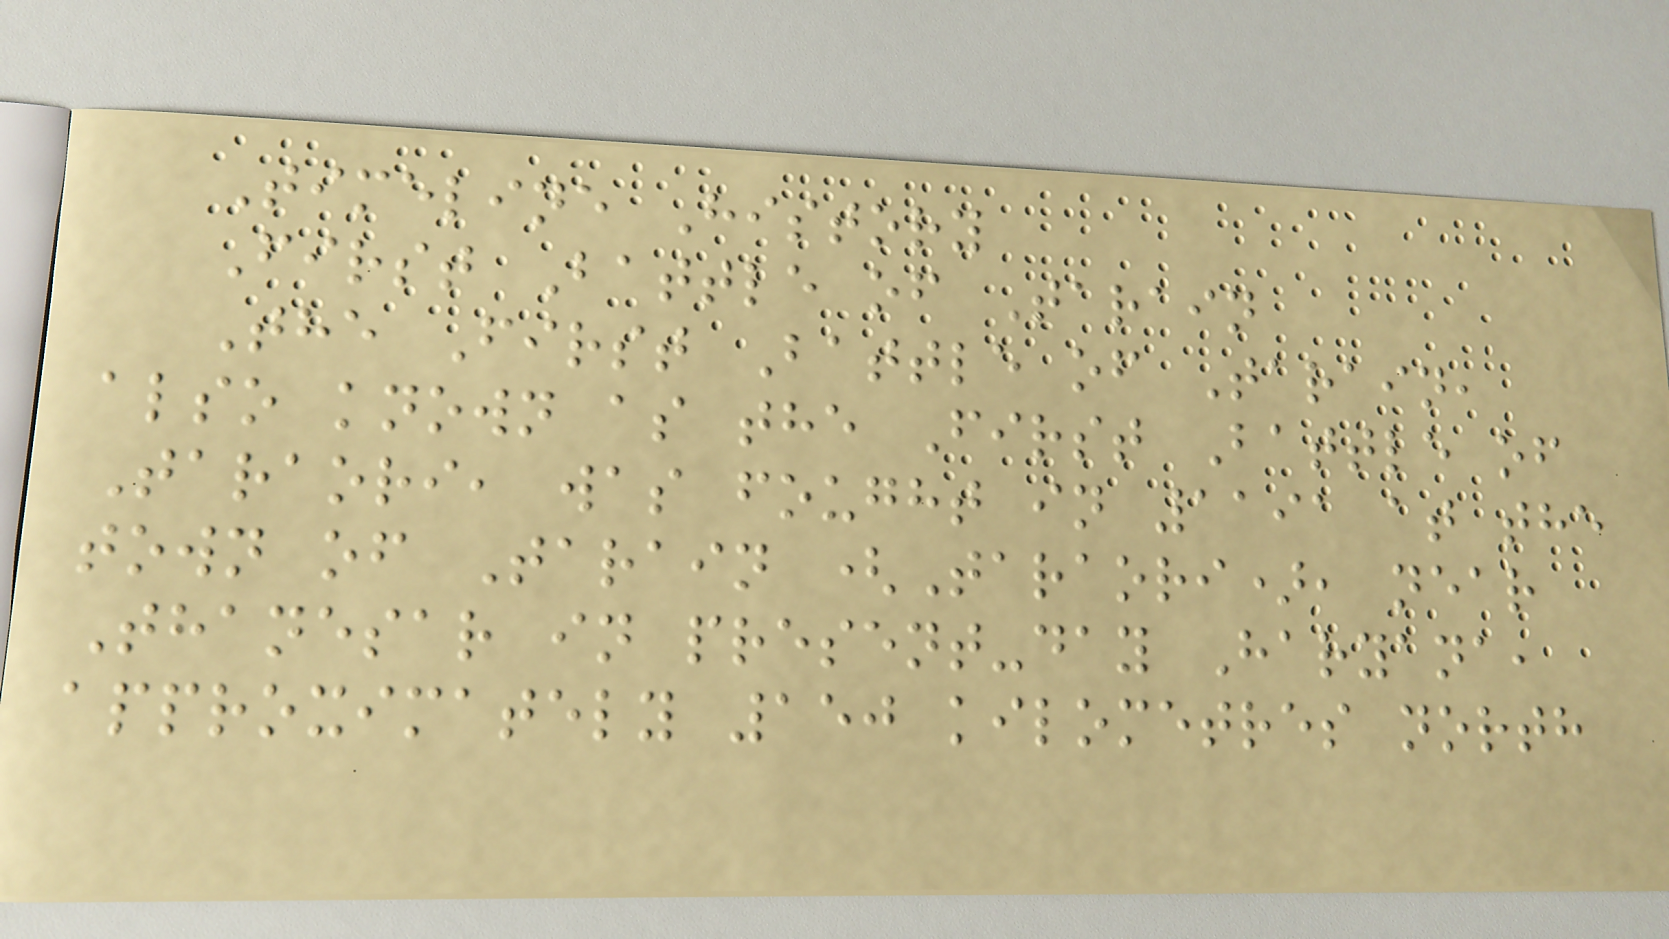Timeline History
First Battle of Tarain
The First Battle of Tarain,
also known as the First Battle of
Taraori, was fought in 1191 at the
town of Tarain (Taraori), near
Thanesar in present-day Haryana,
approximately 150 kilometres north
